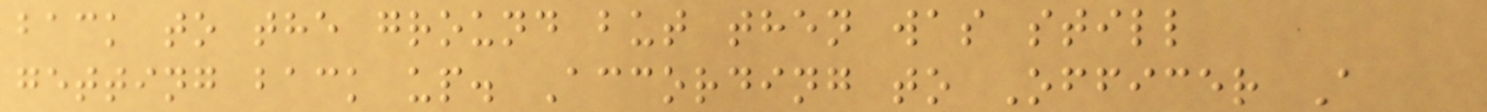back to the ground but then was still
getting back up. According to Officer A
